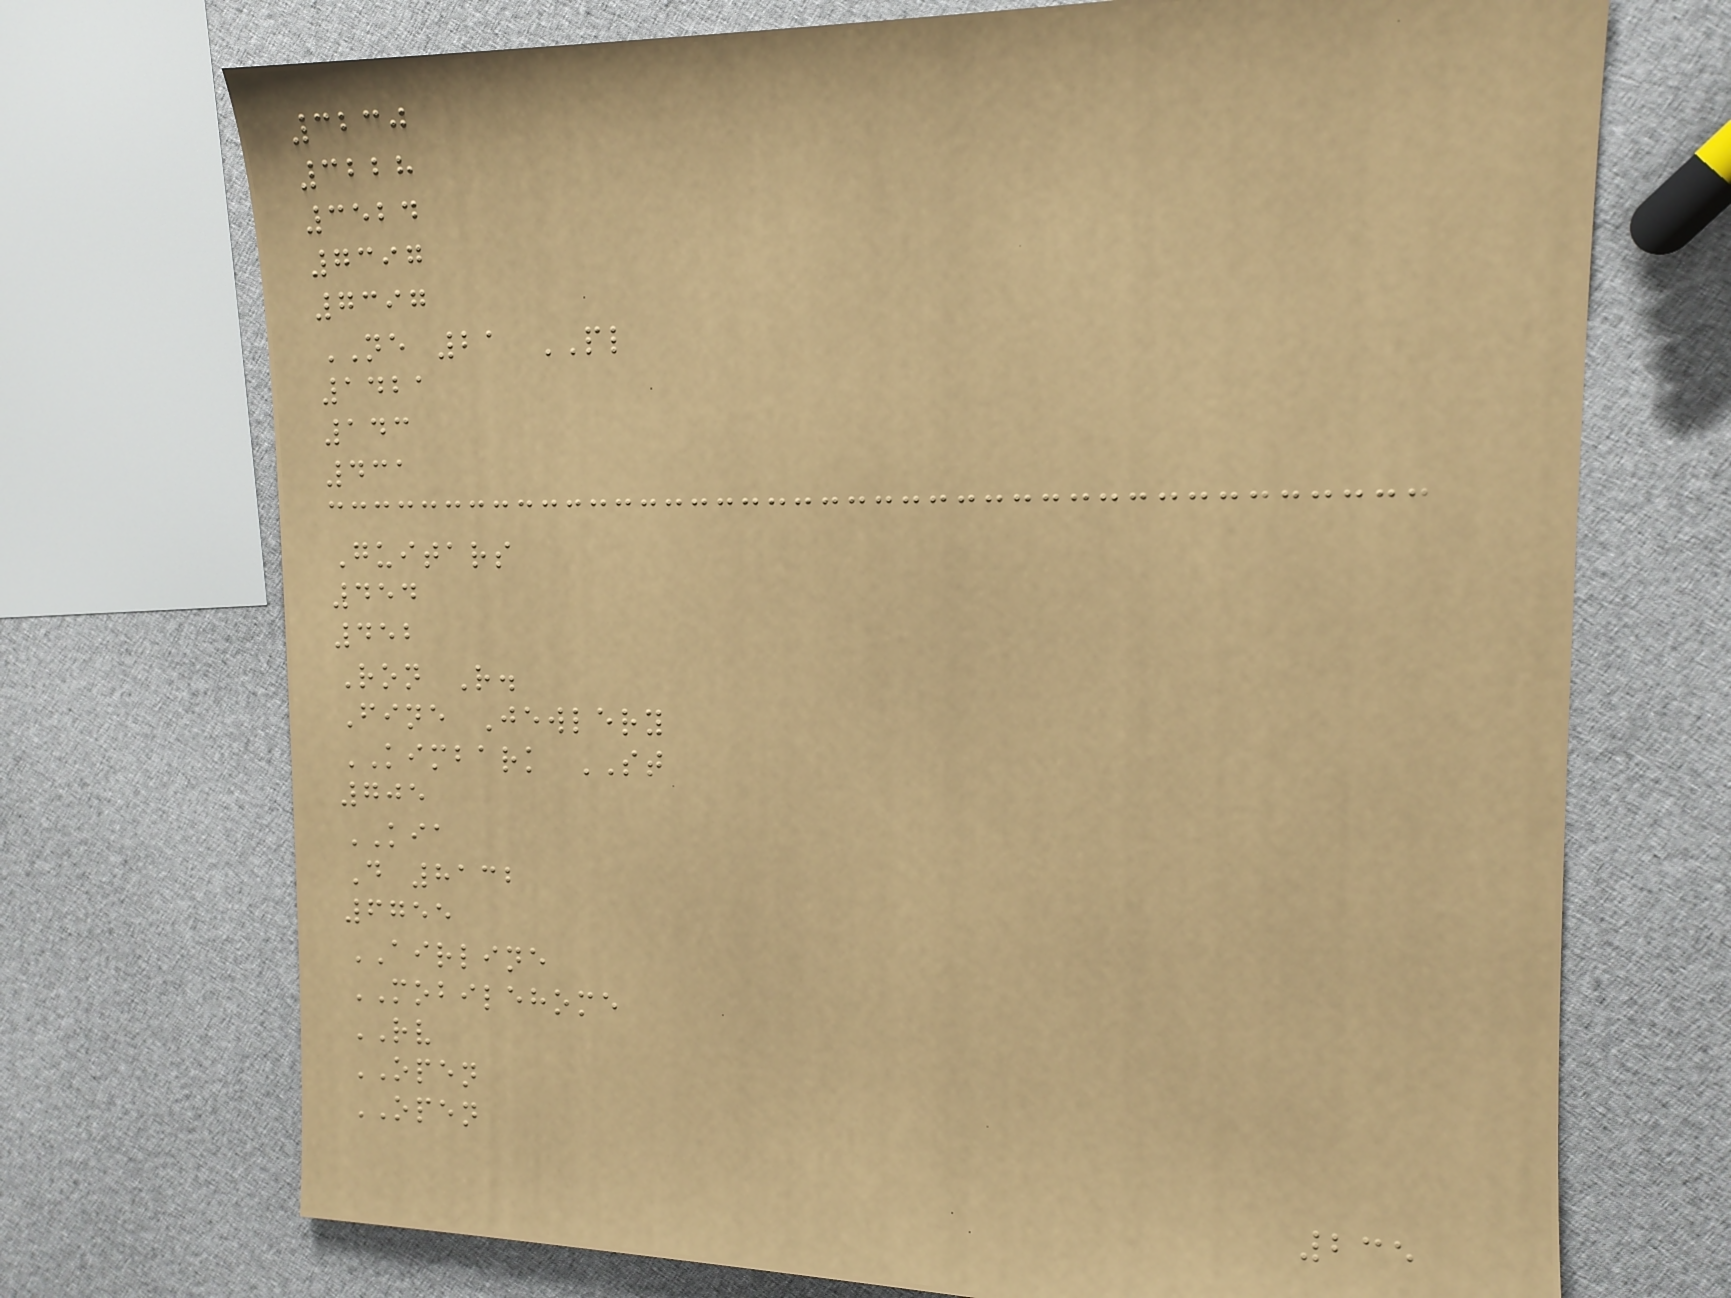3230
3228
3524
7397
7397
NE 21 PL
1421
143
431
Guitars
454
452
Ron R.
Fine Jewlery
KIMBARK ST
705
KIA
D 8132
6755
AIRLINE
MOBILEHOME
RV
OPEN
OPEN
235
